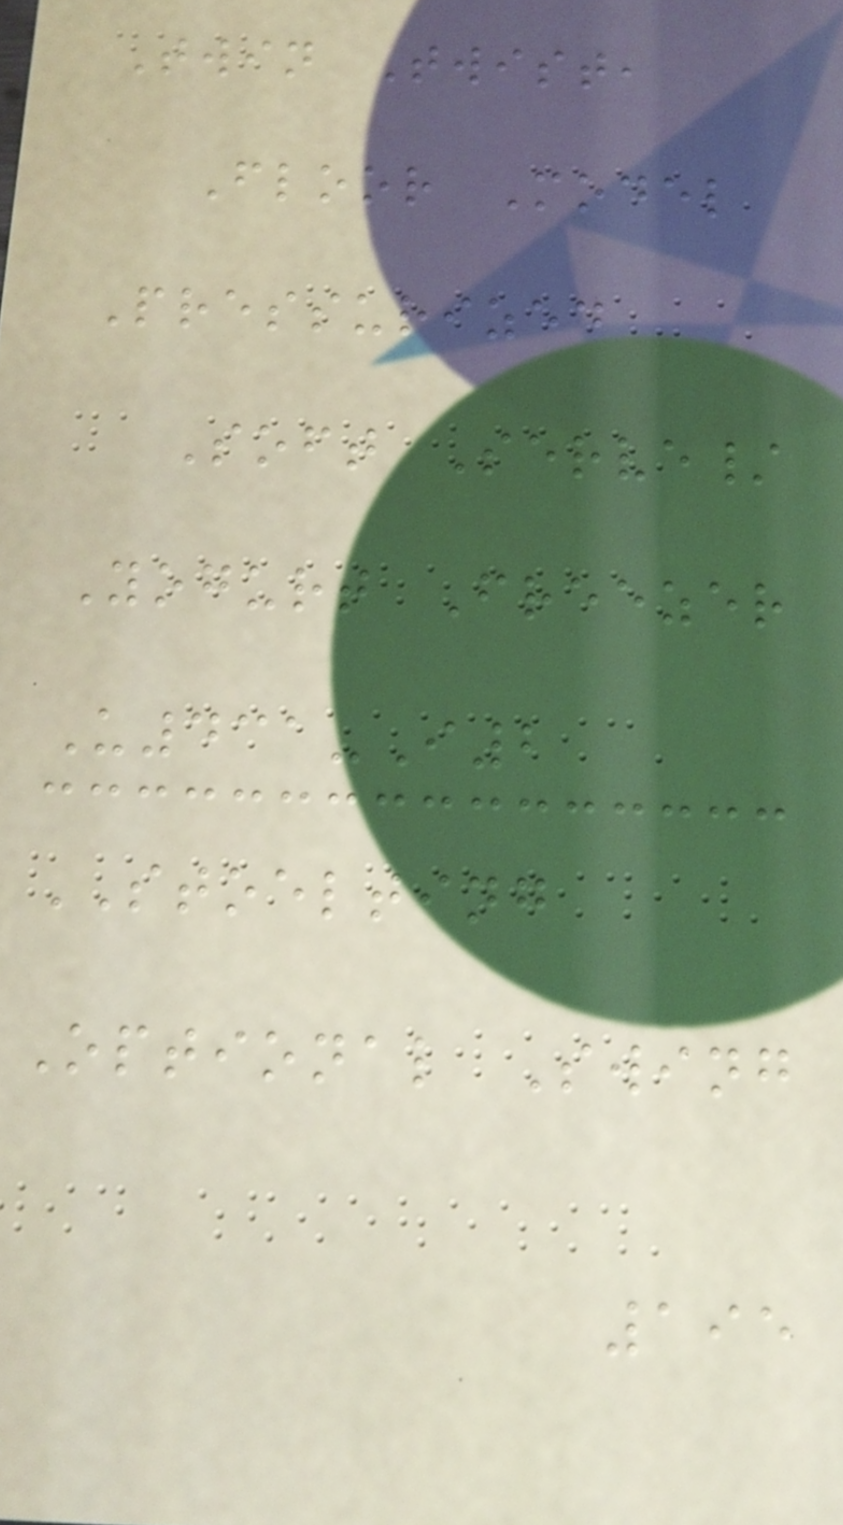Twin Twist,
Floor Model
Pressurized
Soft Serve/
Yogurt Freezer
U431-I2
STOELTING
Optional Swing
195
